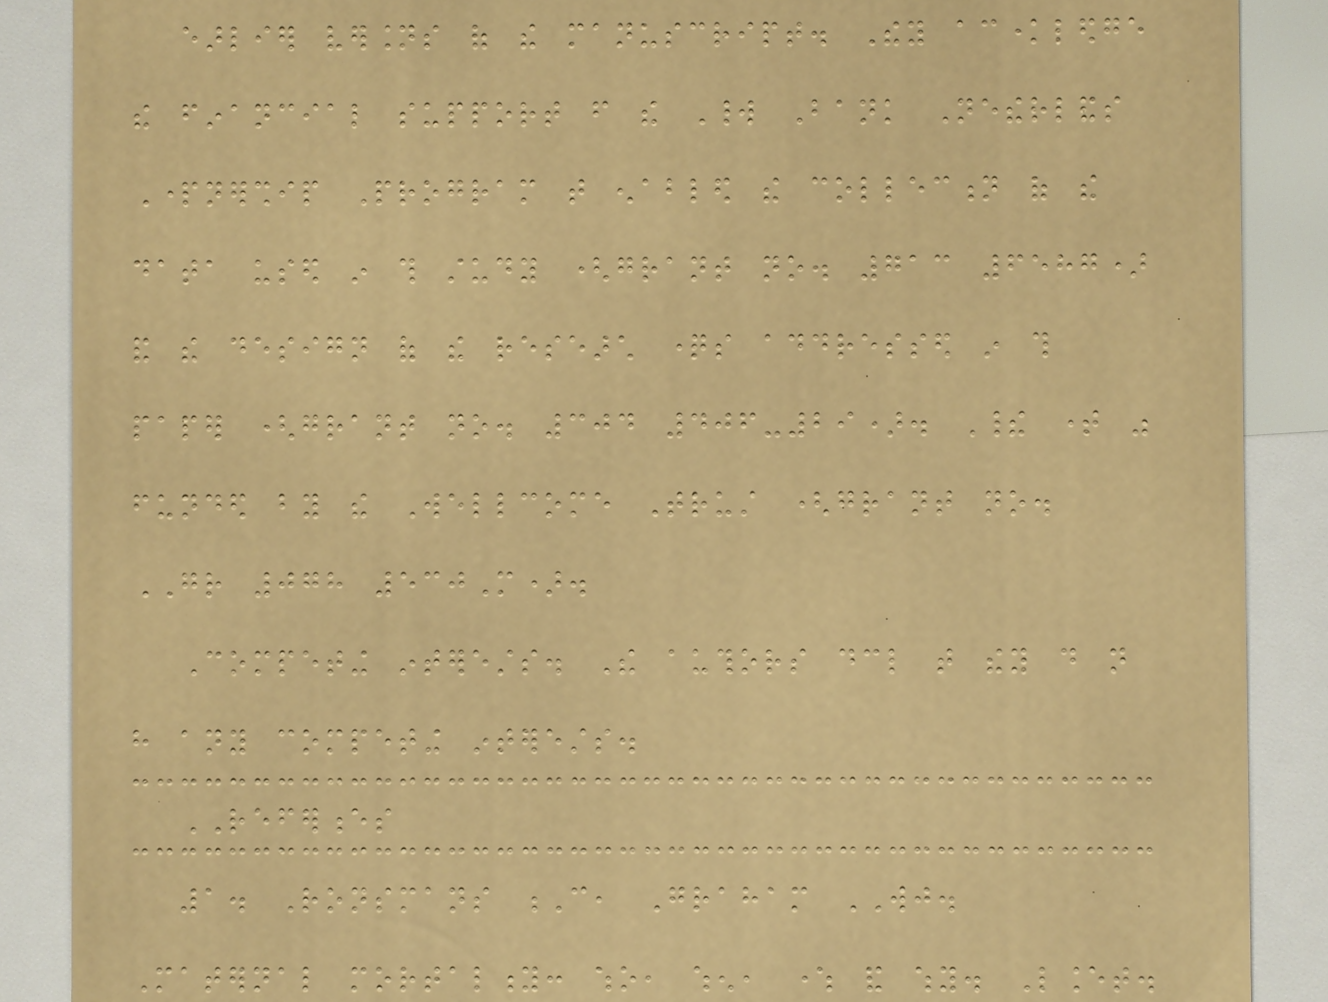earlier versions of the manuscript. They acknowledge
the financial support from the World Bank Netherlands
Partnership Program that enabled the collection of the
data used in this study (grant no. 713 6587)
and the design of the research questions addressed in this
paper (grant no. 304 406-29). Their time was
funded by the Wellcome Trust (grant no.
GR 078 530M).
Competing interests. The authors declare that they do not
have any competing interests.
REFERENCES
1. Ronsmans C, Graham WJ.
Maternal mortality: who, when, where and why. Lancet.
